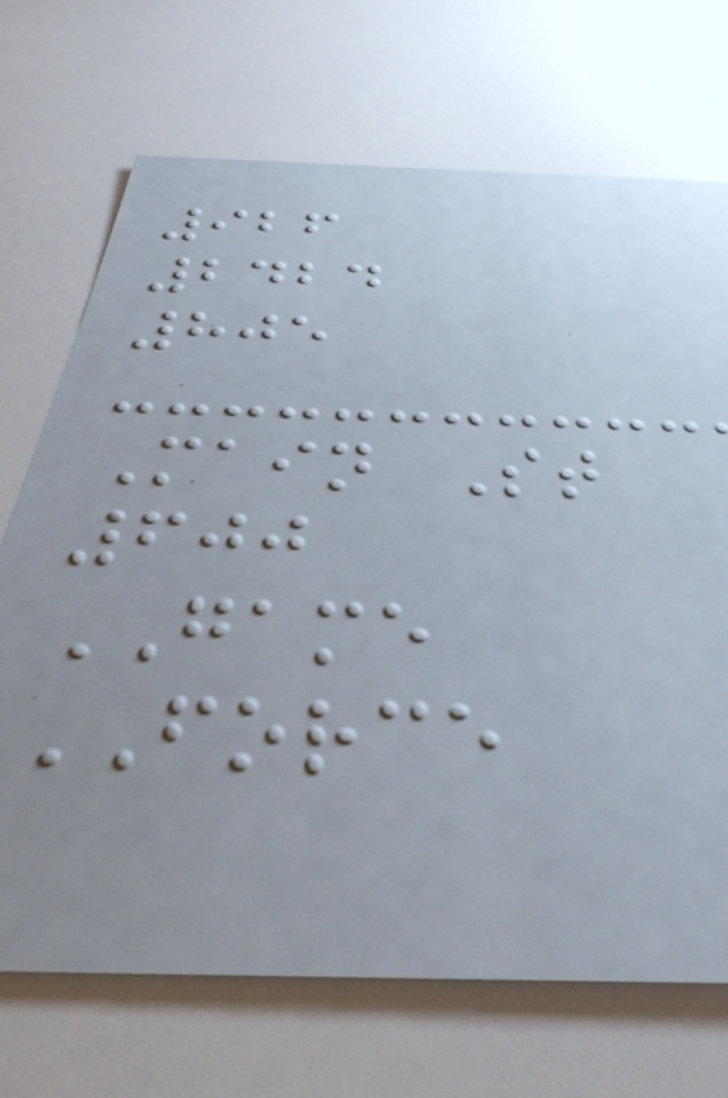926
2424
805
Main St
600
GAME
FORCE
